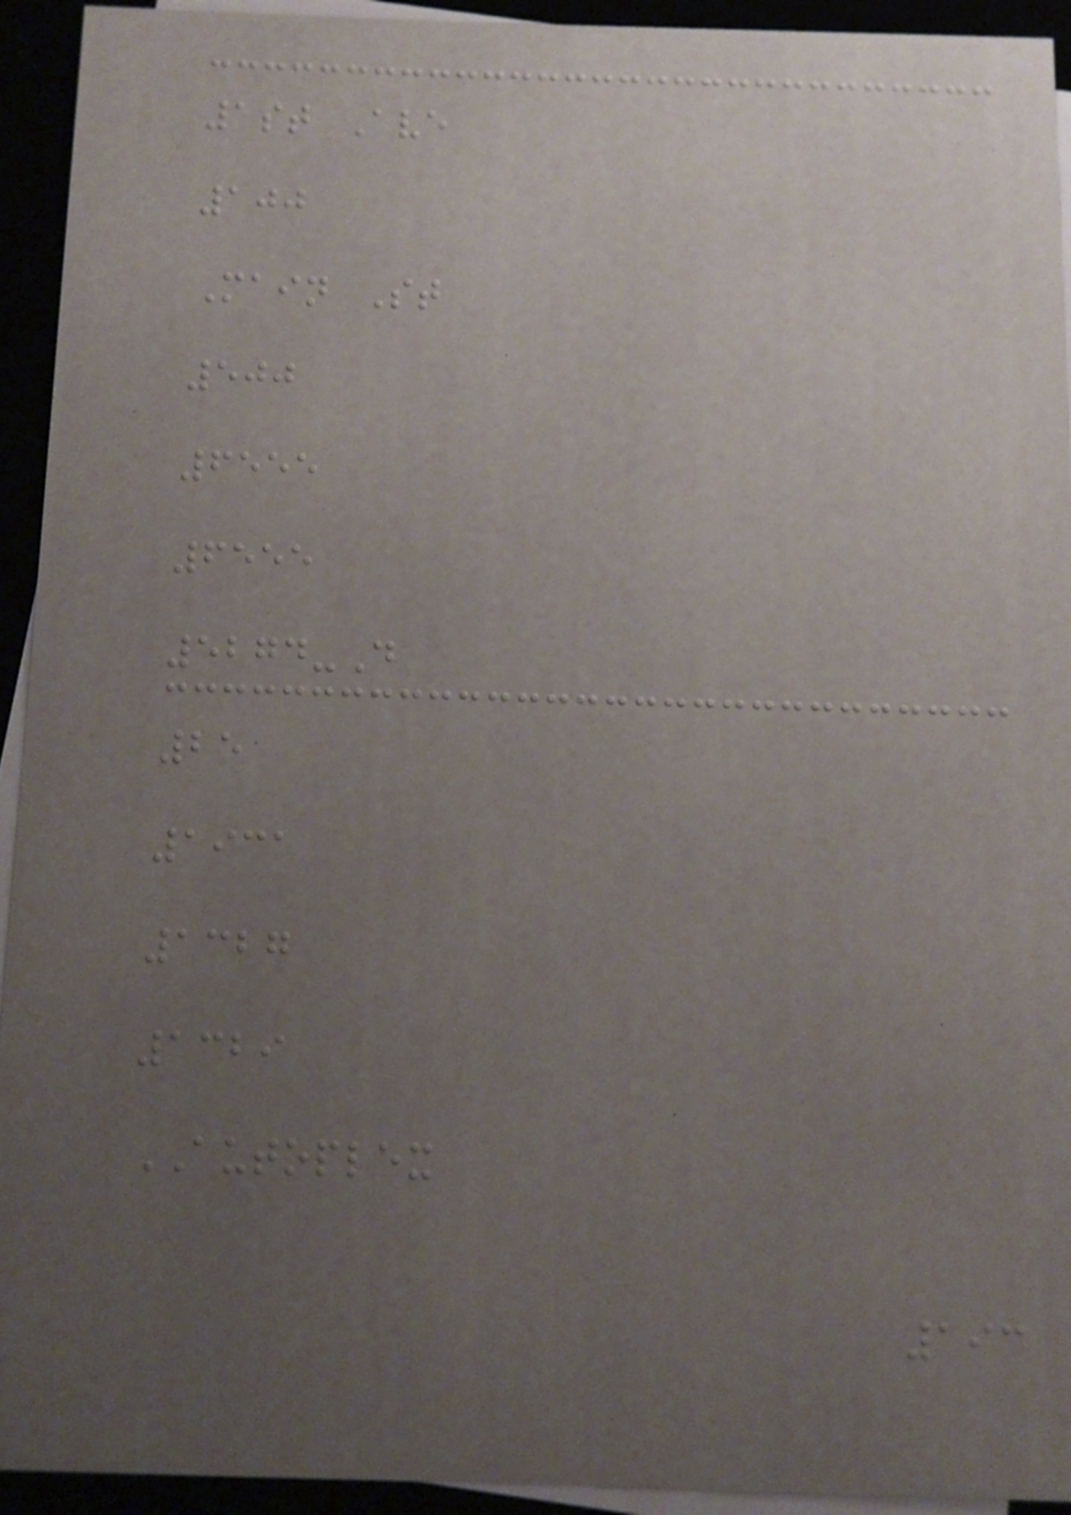1st Ave
100
Main St
500
6555
6555
5274-D
25
1931
1327
1329
AUTOPLEX
193
